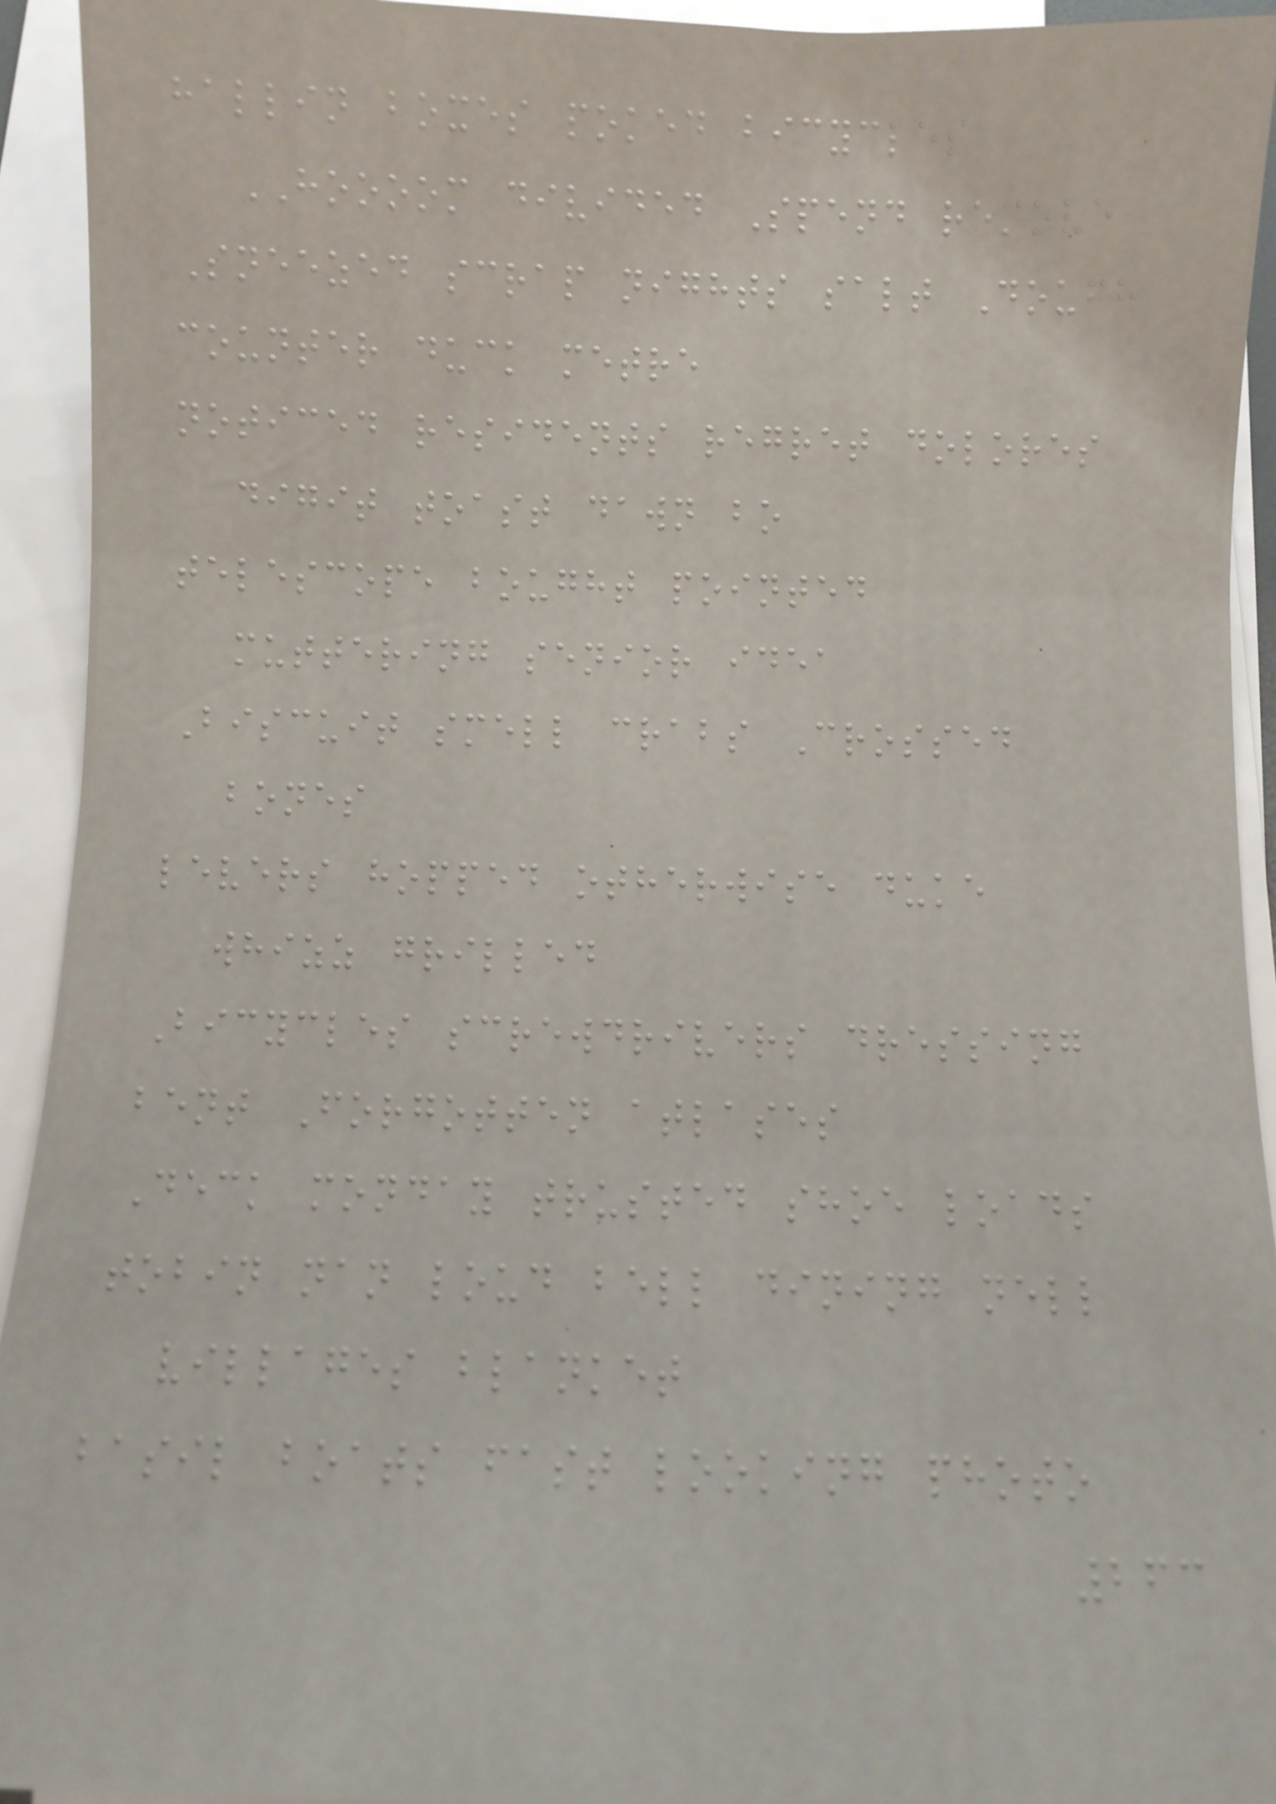hallin boxes poked bicycles
HOOOOM divided Spend remove
Sneezed scrap nights salt Dough
counter duck metre
noticed residents regret dolores
digit toast dawn bo
telescope bought pointed
muttering senior idea
Biscuit smell crabs Crossed
bones
levers hopped otherwise duke
whizz grilled
Bicycles screwdrivers dressing
bent Forgotten atlases
Deck monday trusted shoe loads
tobin nan loud bell dining nell
villages blanket
basil boats fast looking photo
263
